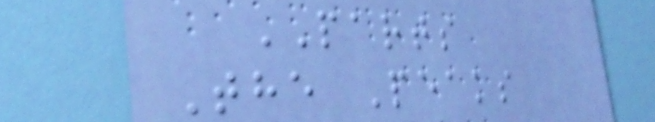PARTS
The Peaks
